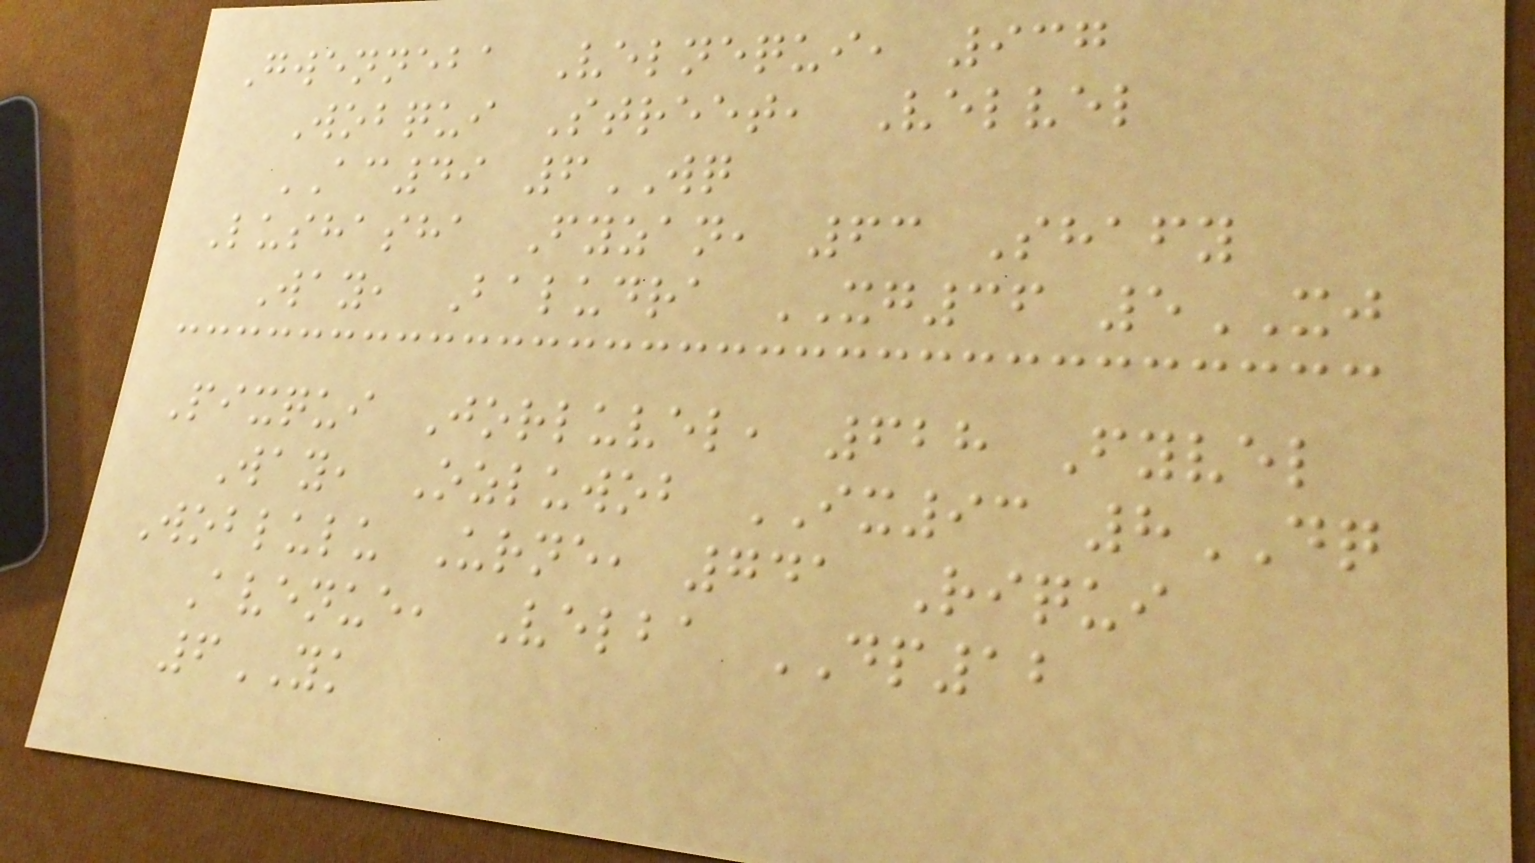Gwenneba Velnequi, 937
Wobqui Street, Velvel
AC49 6WQ
Lushasha Fyzan, 63 Shafy
Way, Baludra XG36 5XJ
Pixqui Jorluvel, 628 Fyvel
Way, Ozluwob IX93 8DQ
Woblulu Urne, 741 Riqui
Avenue, Velba DP12
6YK
